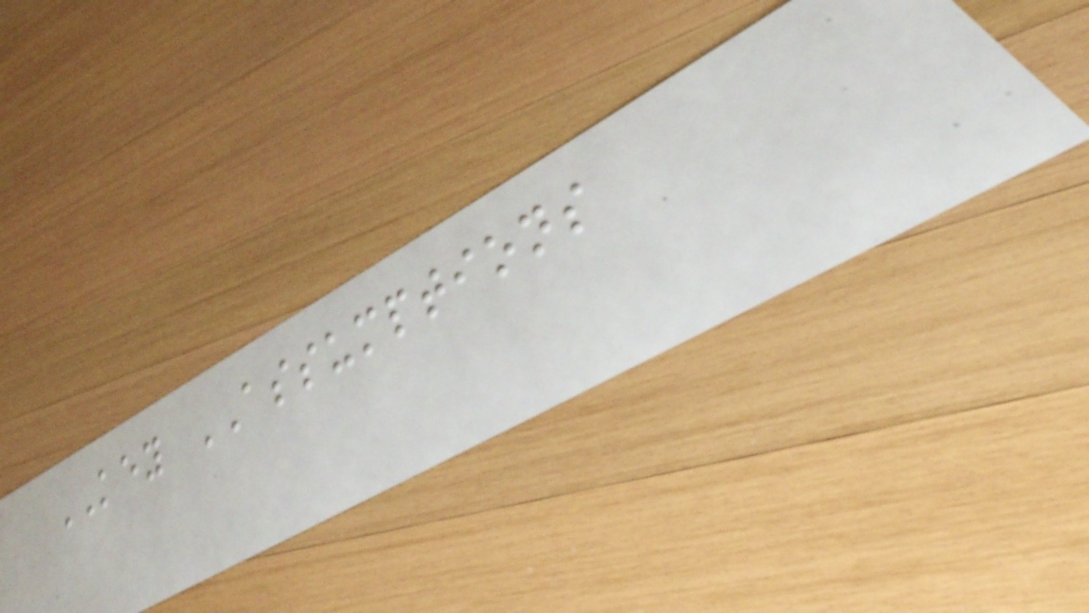KEY ASSUMPTIONS
